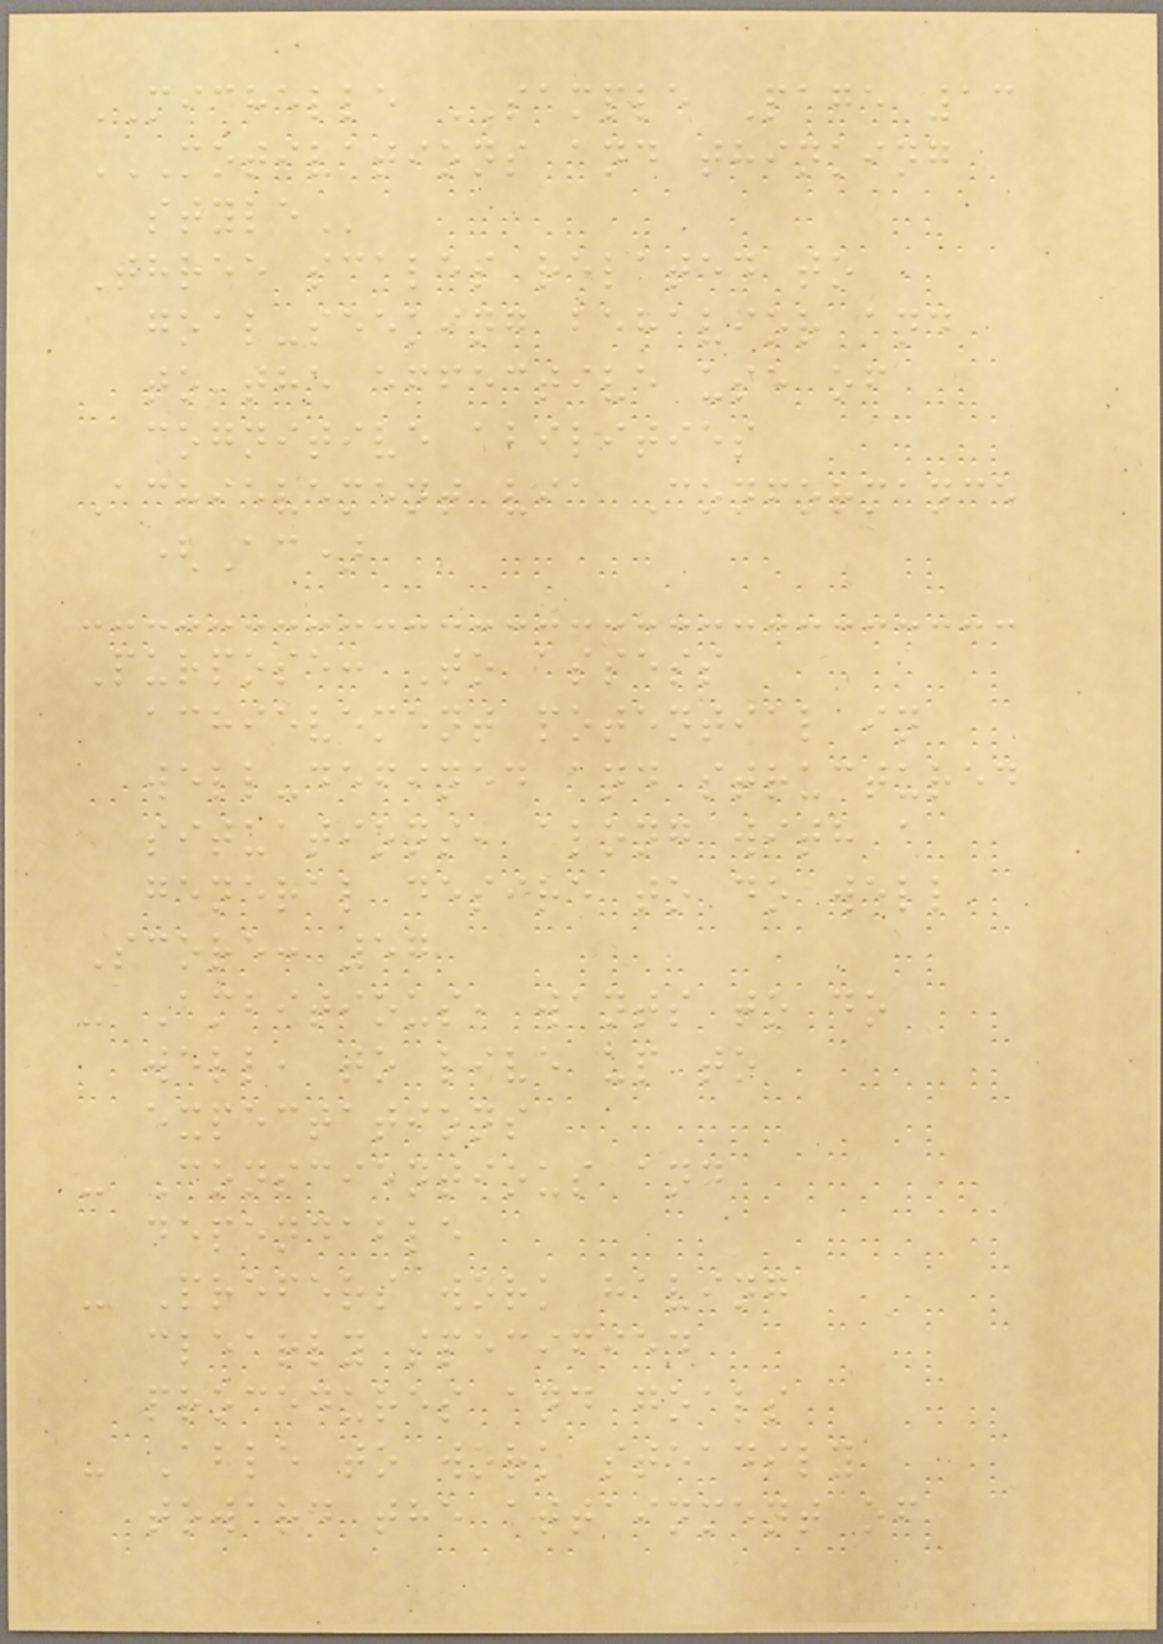MICHELLE SAMPLE Page 13
MOTIVATIONS AND THINKING
STYLE
Three scales related to
goal-seeking behavior and
to the effective use of
cognitive abilities
Achievement via Conformance
(Ac)
Purpose: To assess
achievement potential in
well-defined and structured
situations, along with a
general desire to do well
Score: 57
- Ambitious, wants to do
well, to live up to
expectations
- Conscientious and
dependable
- Prefers work having
clearly specified
procedures and goals
- Able to work steadily
toward the attainment of
